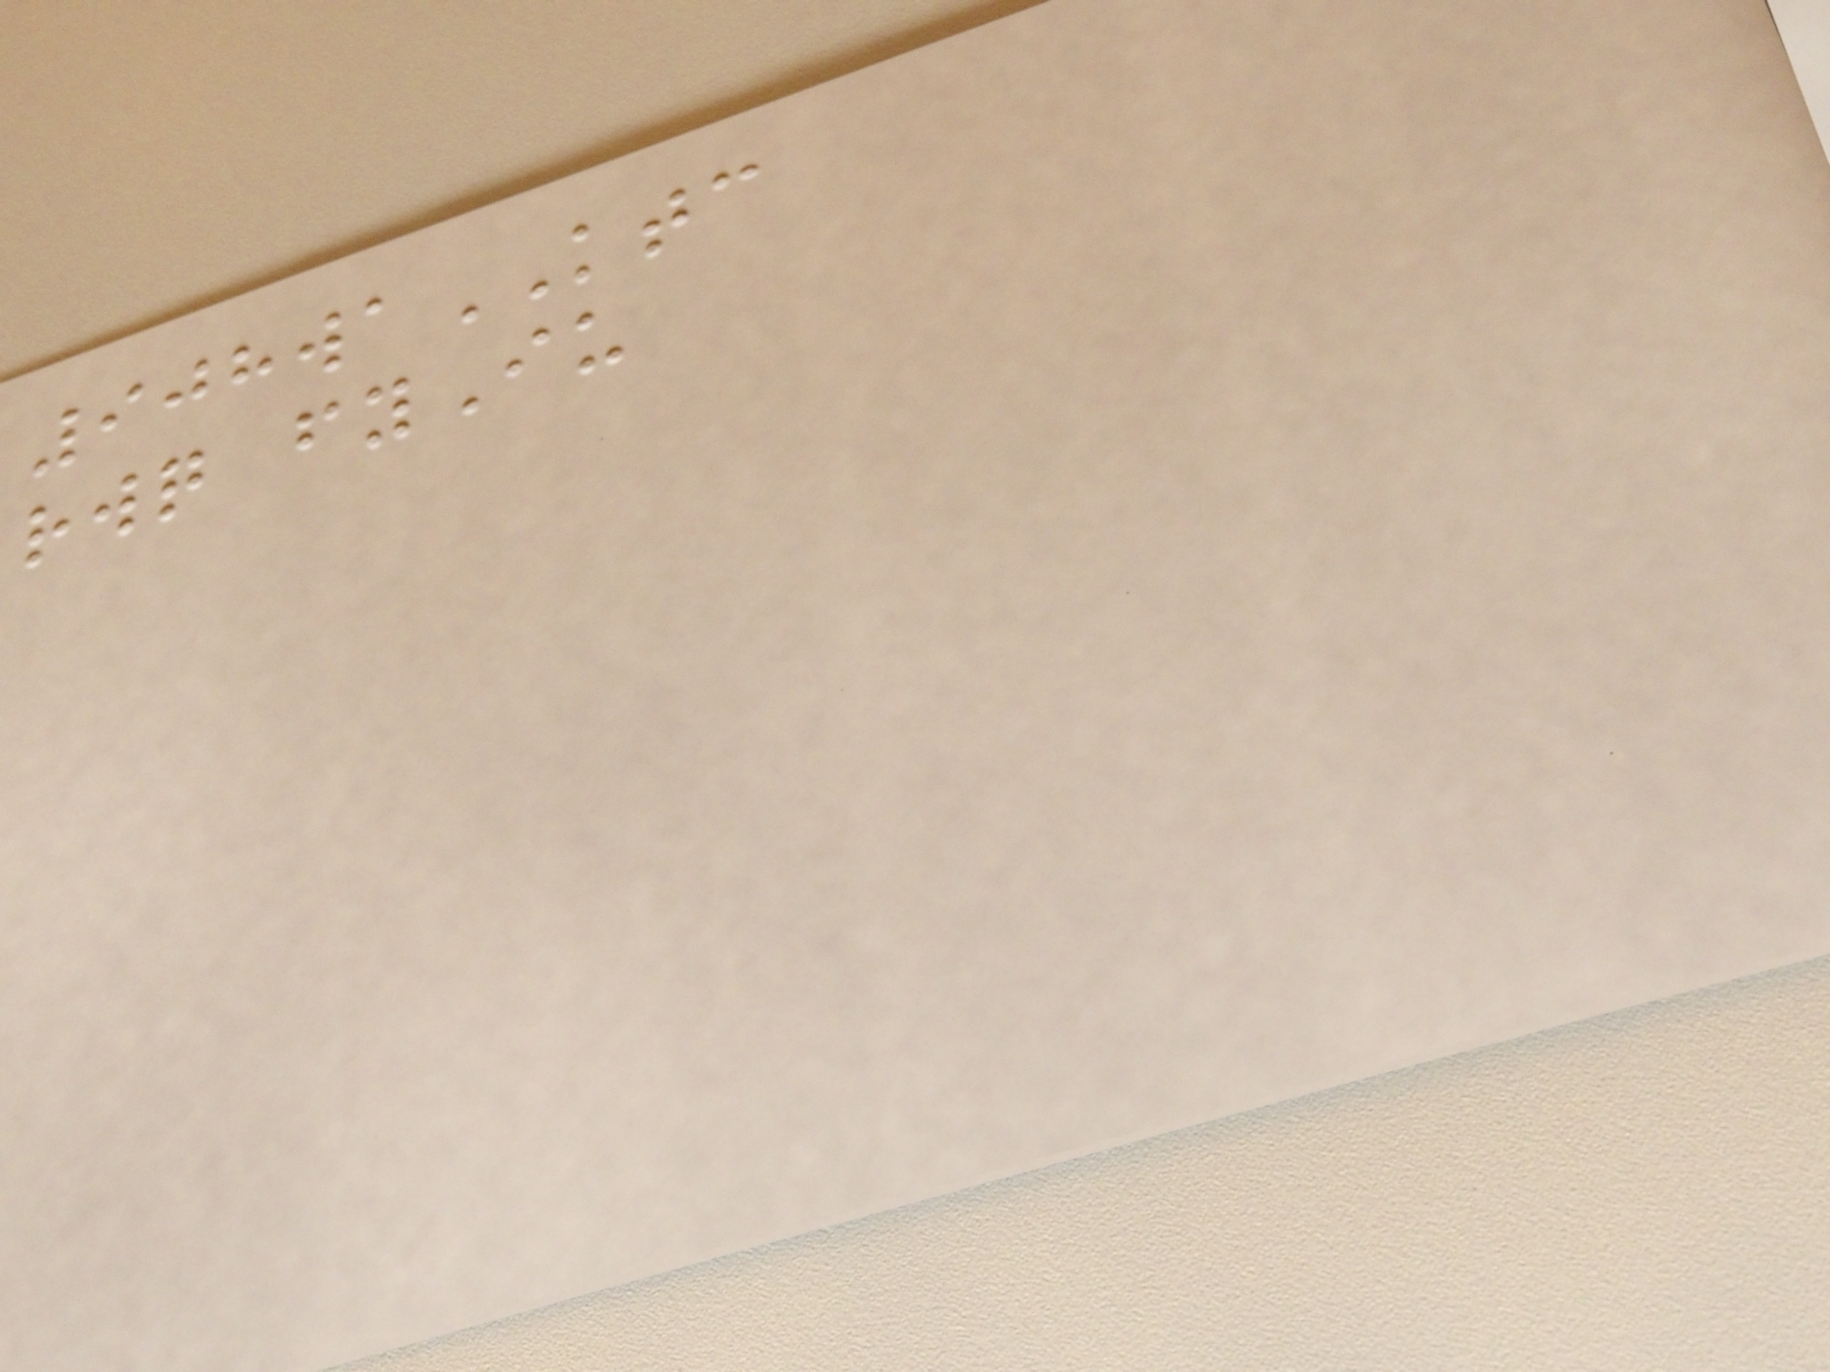908waKTC
rwq fyIu
